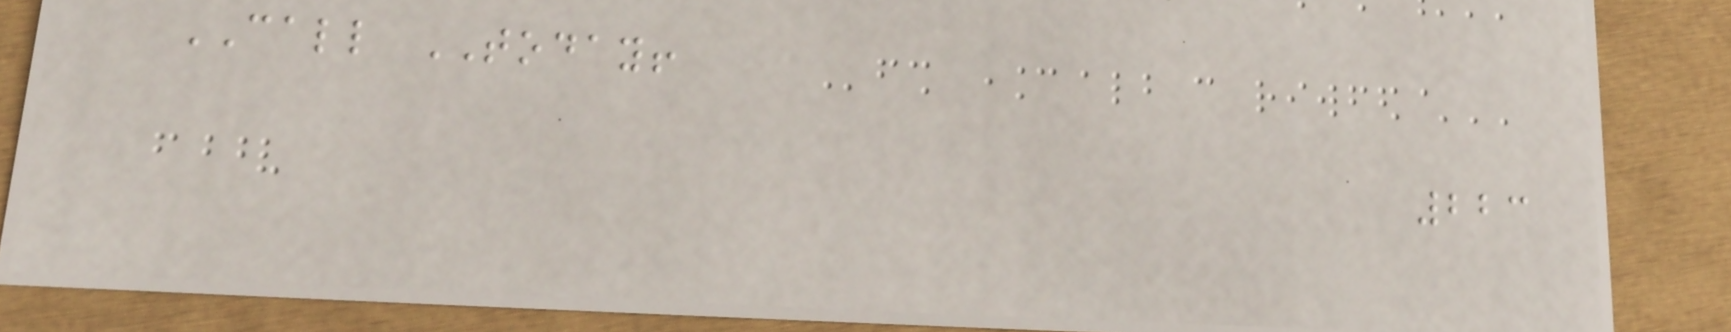CALL TODAY!
223
